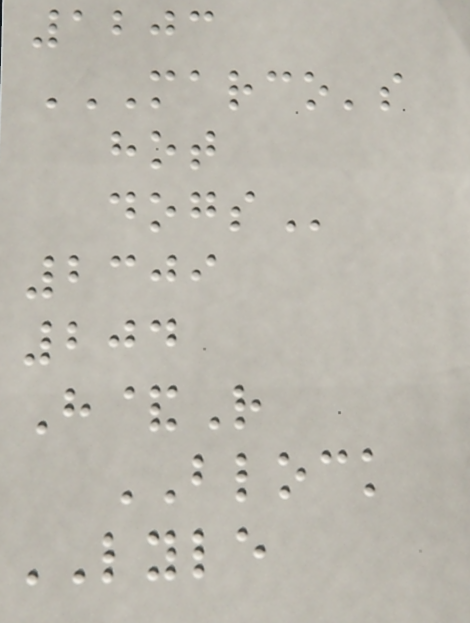1203
MARCO'S
HOT
DOGS
2309
204
H&R
BLOCK
LYLE
